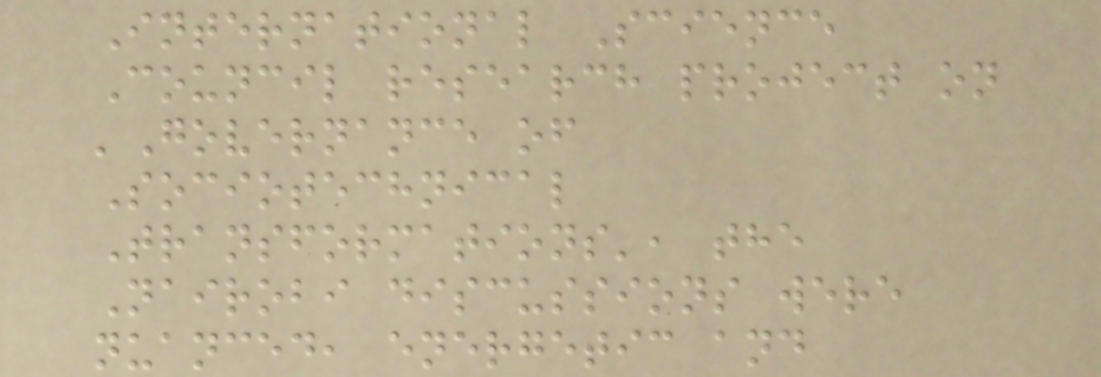International Science
Council research project on
'Governance of
Sociotechnical
Transformations', the
Nairobi discussions were
nuanced, energetic and
